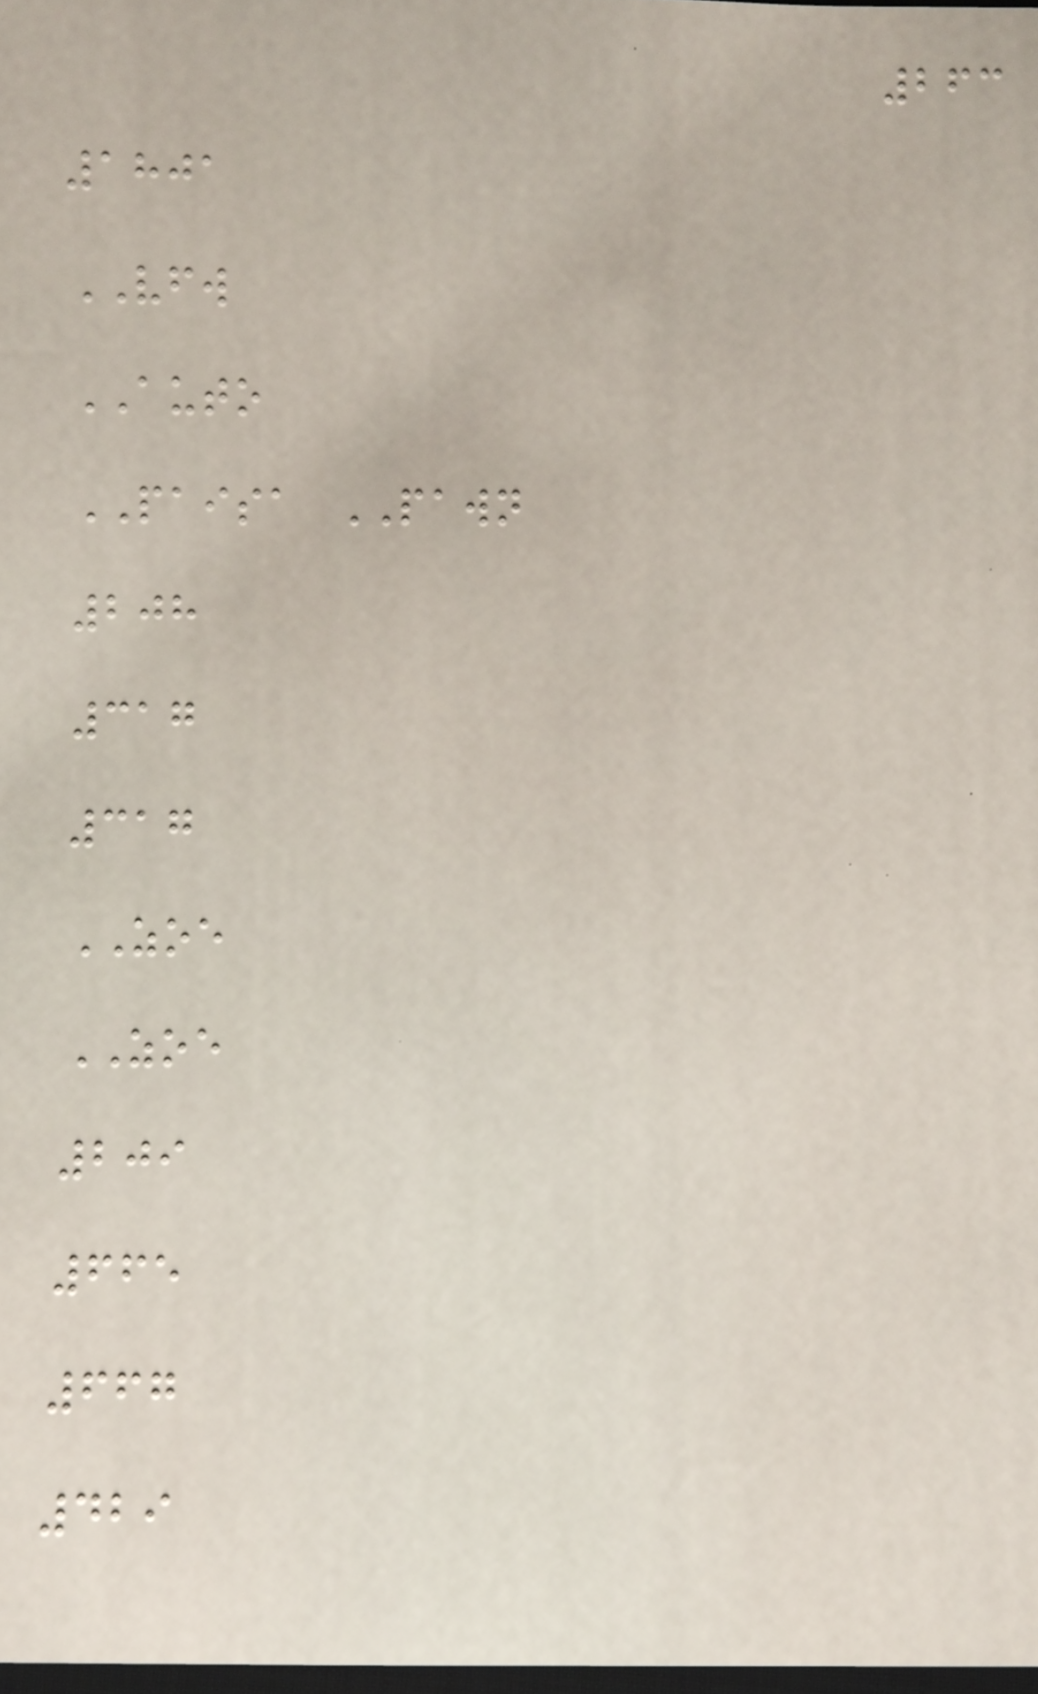263
1801
VFW
AUTO
PAISA PAWN
208
317
317
ZOE
ZOE
209
665
667
429
